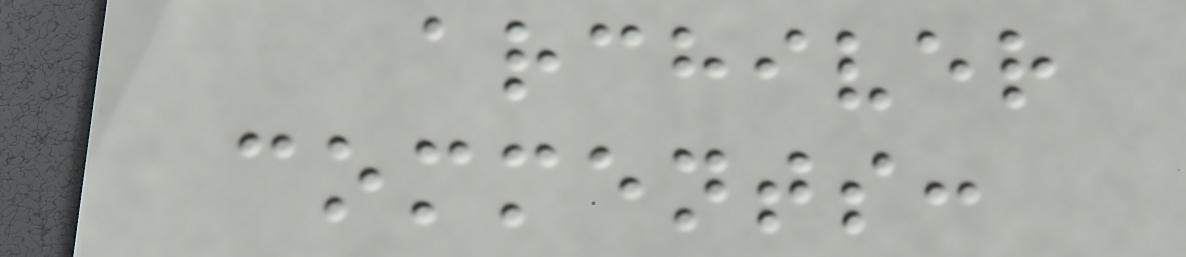archiver
comments:
